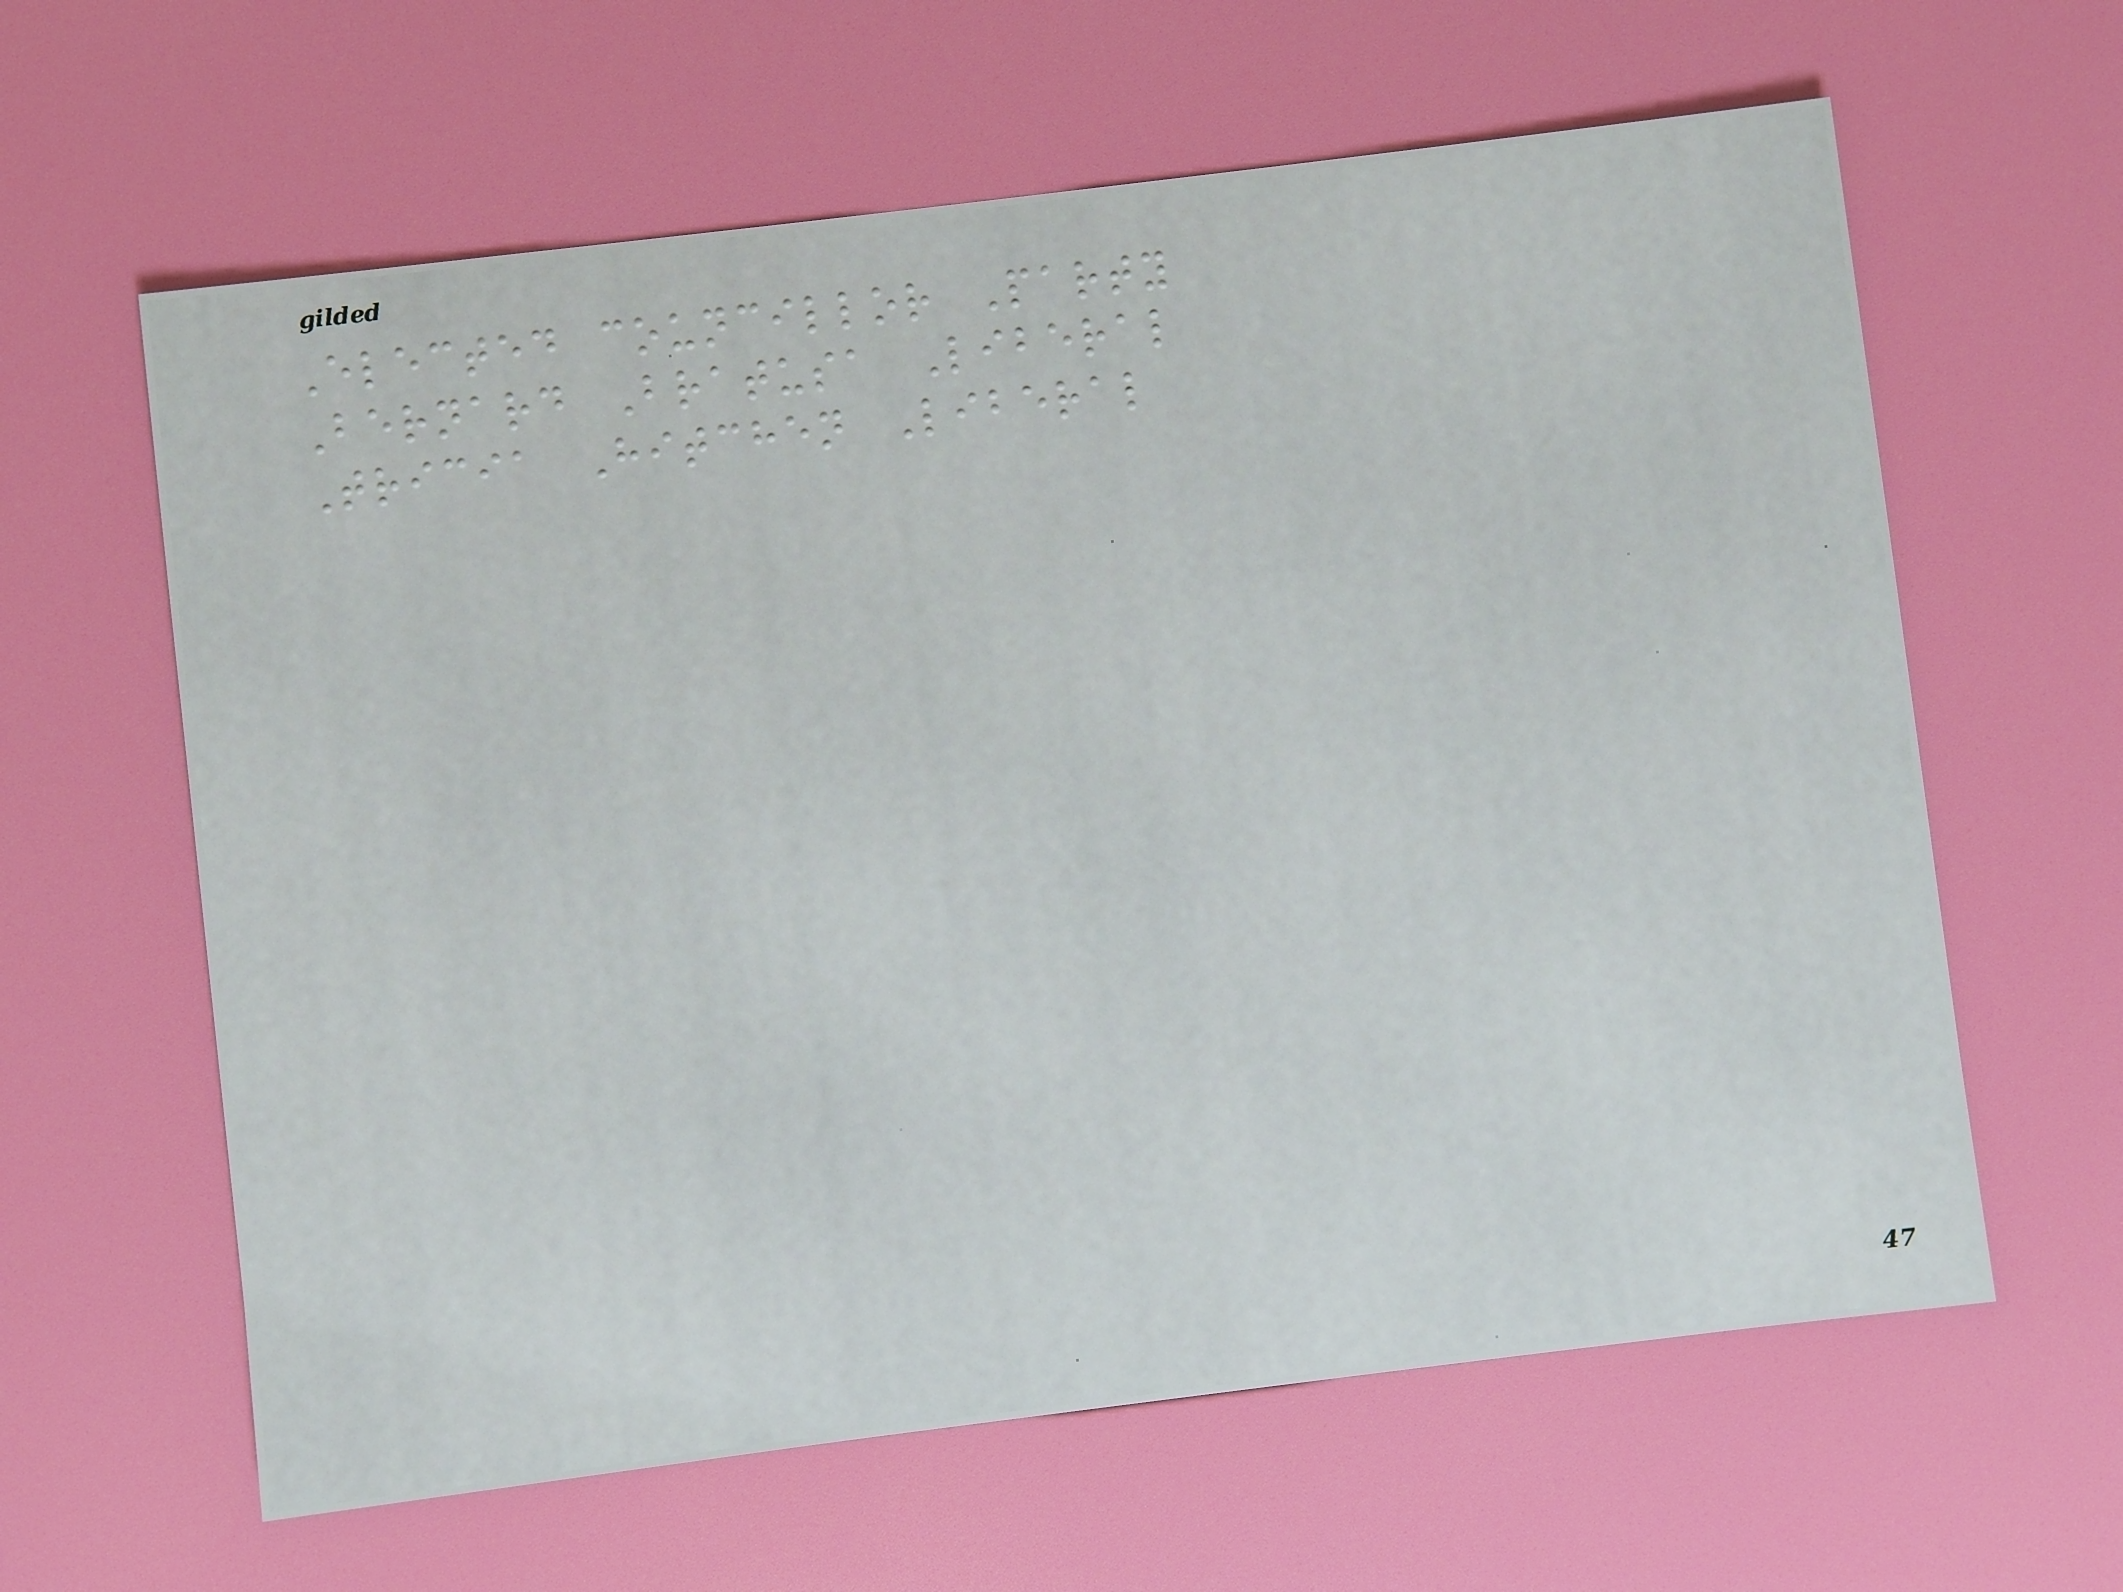Elected councillor Party
Bernard Bratusa Liberal
Tricia Hitchen Liberal
